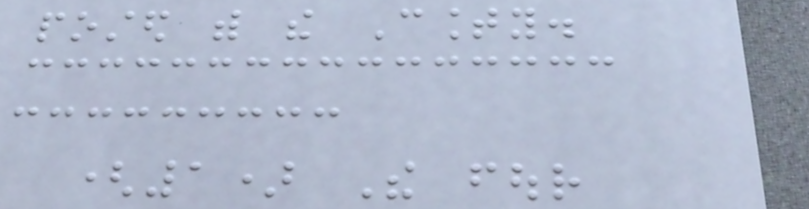posted with the County.
(1) The four
